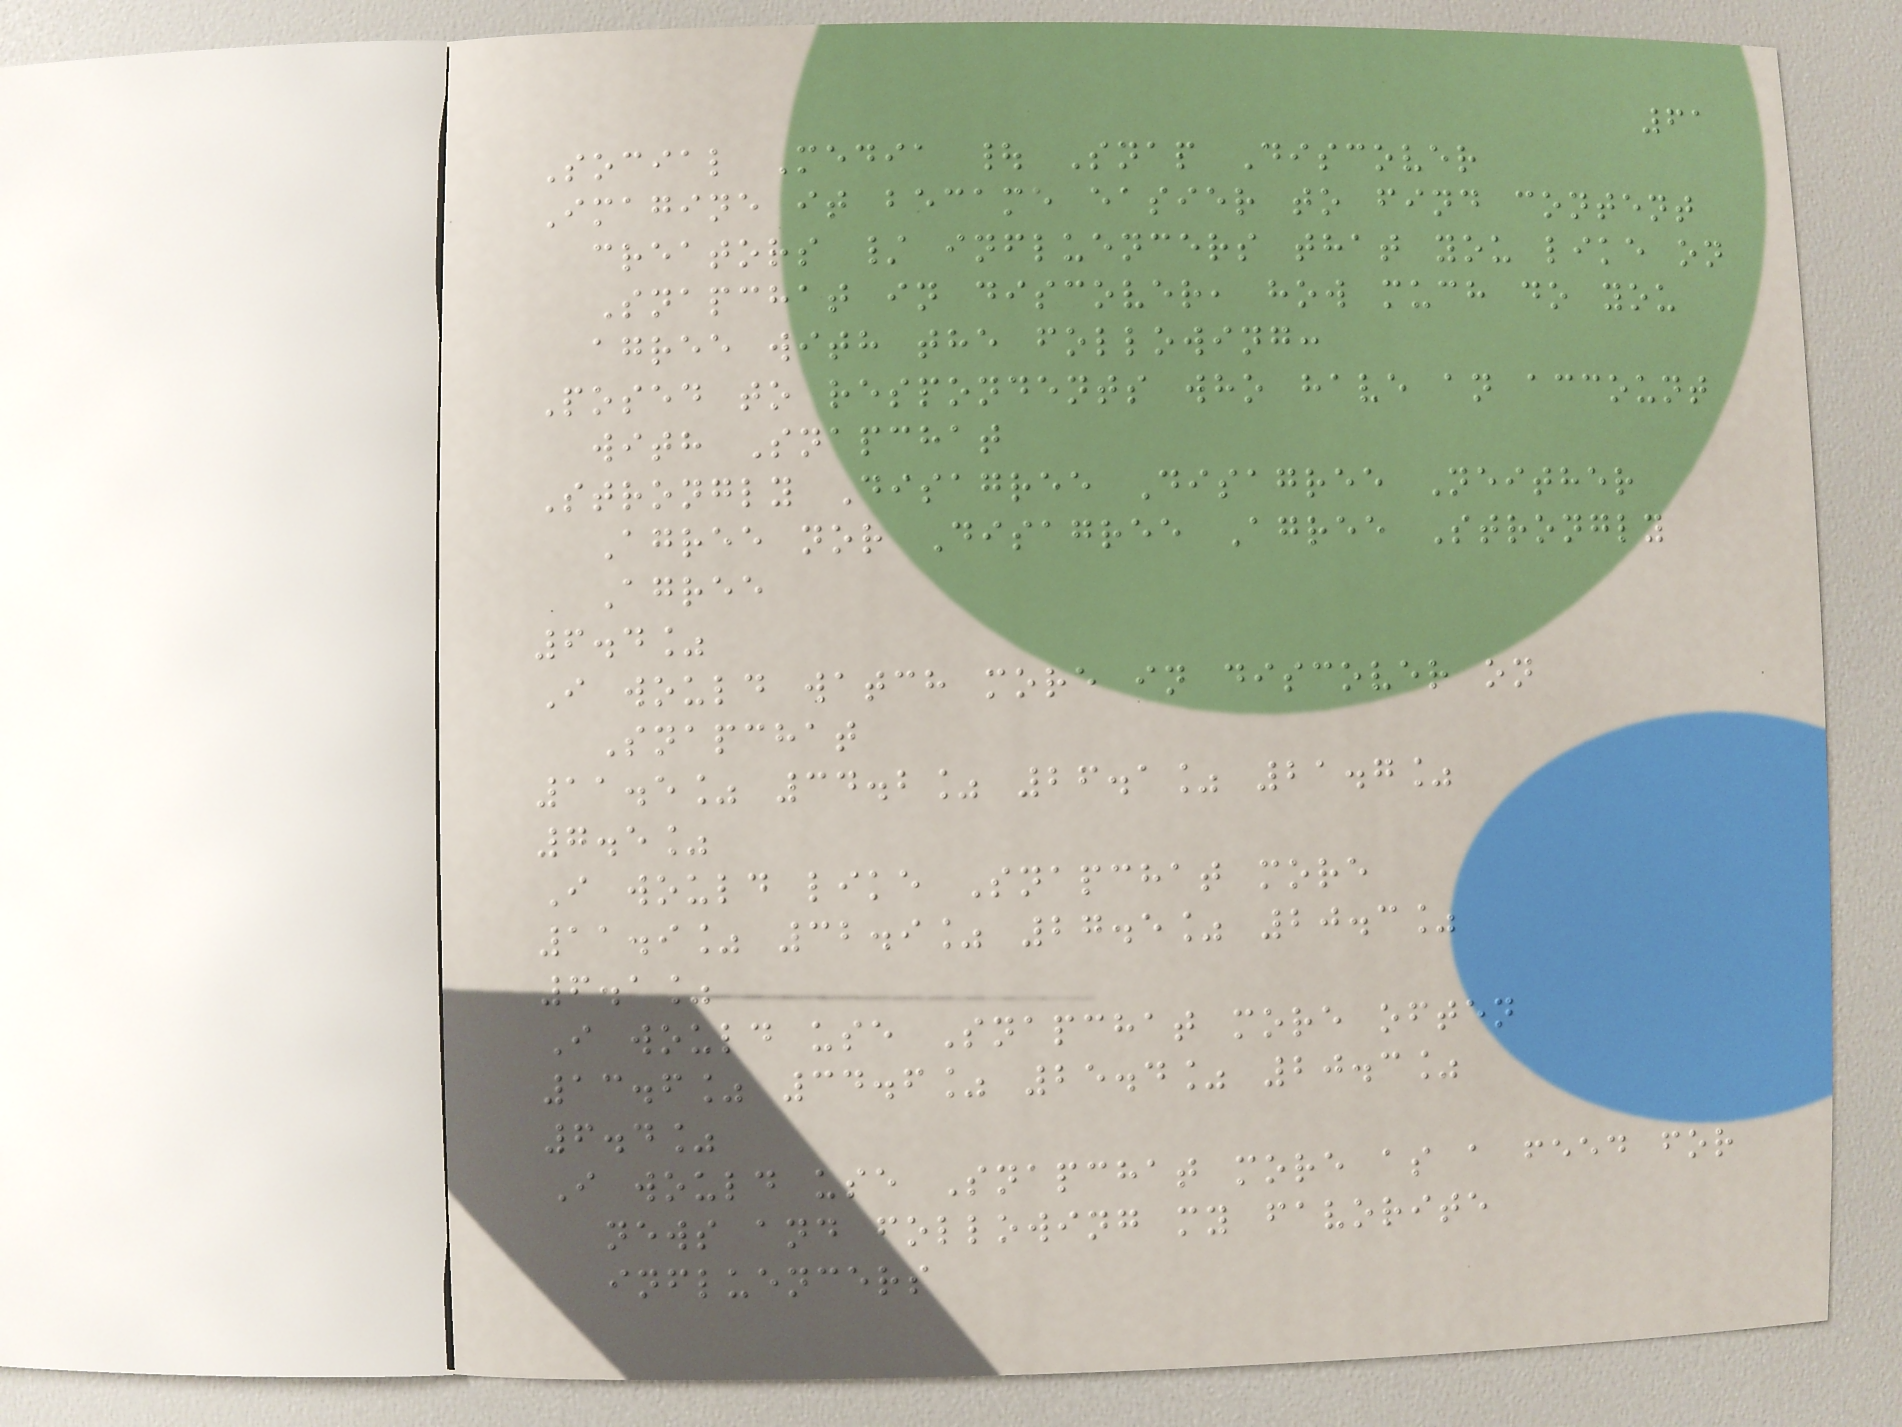61
Social Media | Snap Discover
Imagine it became easier to find content
creators / influencers that you like on
Snapchat in discover, how much do you
agree with the following:
Posed to respondents who have an account
with Snapchat
Strongly Disagree Disagree Neither
Agree nor Disagree Agree Strongly
Agree
6.4%
I would watch more in discover on
Snapchat
11.5% 34.2% 26.1% 21.7%
7.5%
I would like Snapchat more
11.9% 32.9% 27.5% 20.3%
6.1%
I would use Snapchat more often
13.6% 34.6% 25.4% 20.3%
6.4%
I would use Snapchat more as a feed for
news and following my favorite
influencers
